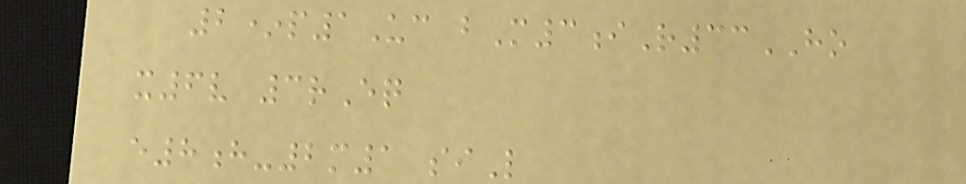2*p1Uc bM3iR33HO
x6v 3rEq
e8h-2m1 siL
